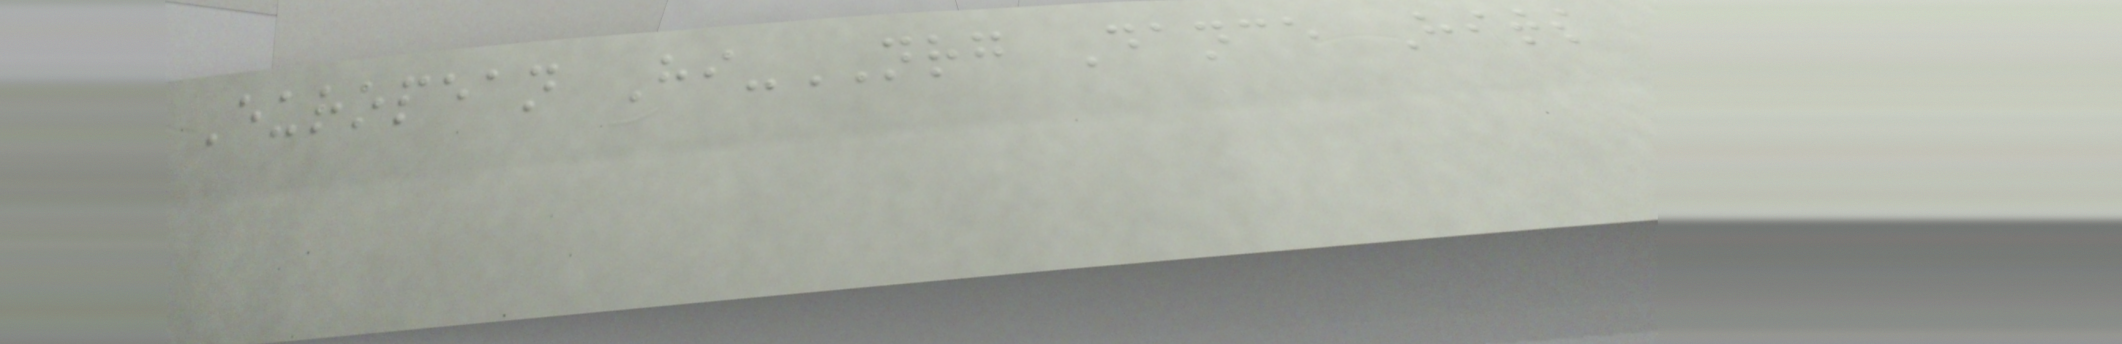European Hi-NRG Dance Hits
